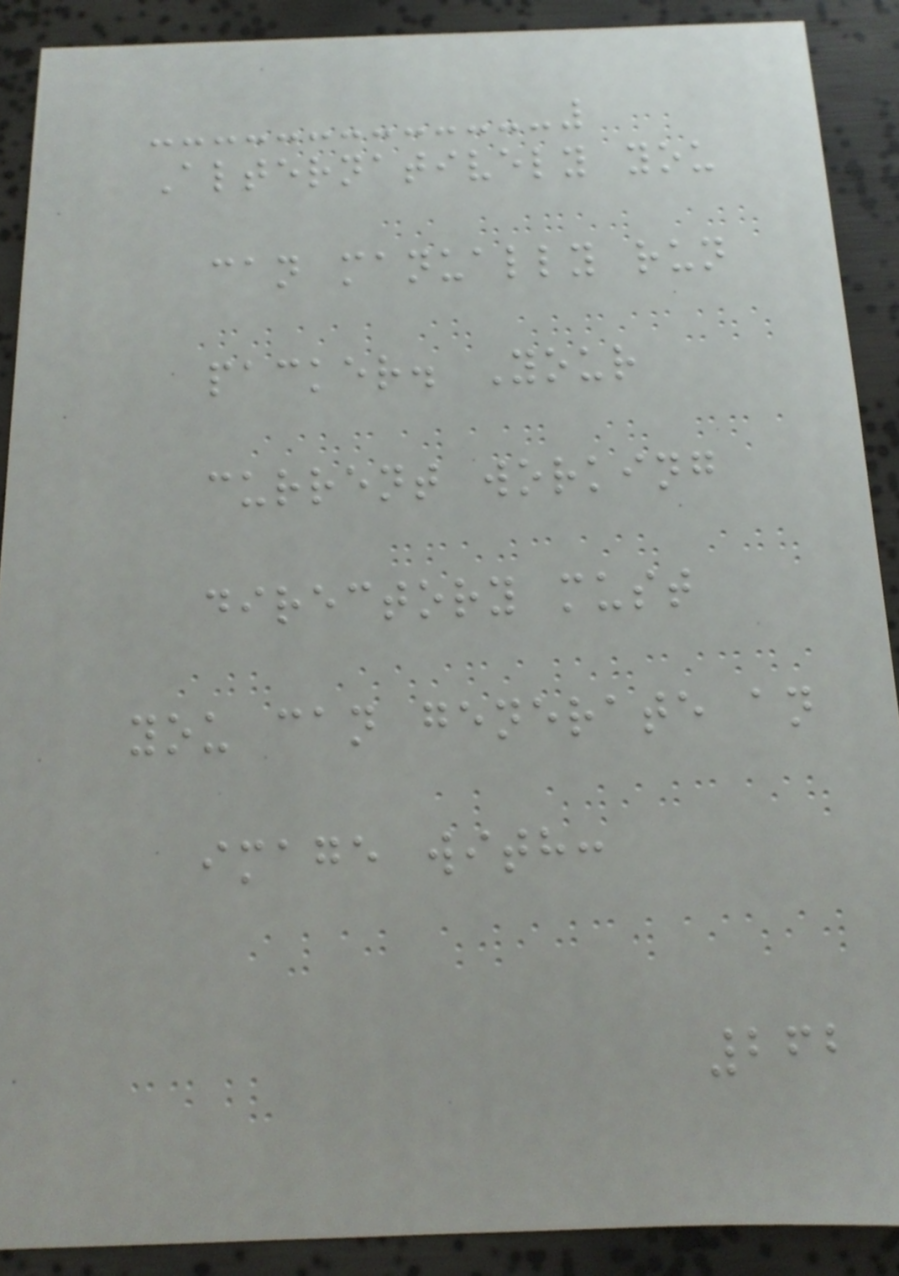Alternatively you
can manually run
packer. Your
current working
directory must
you can generate an
image with:
262
